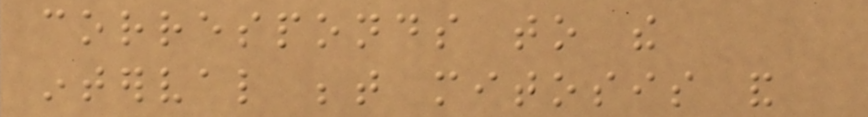corresponds to the
interval between mitosis and
